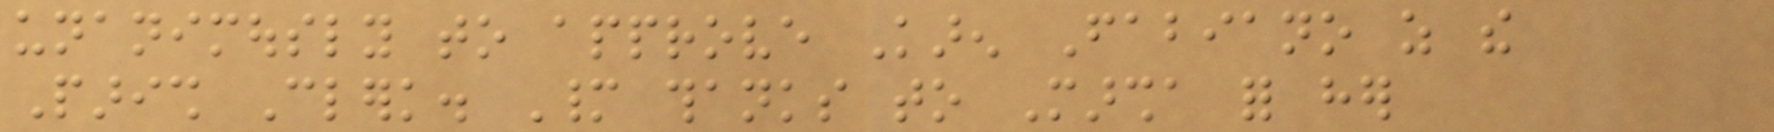unanimously to approve Karen Fabiano as the
Parish Clerk. Many thanks to Marsha for her
